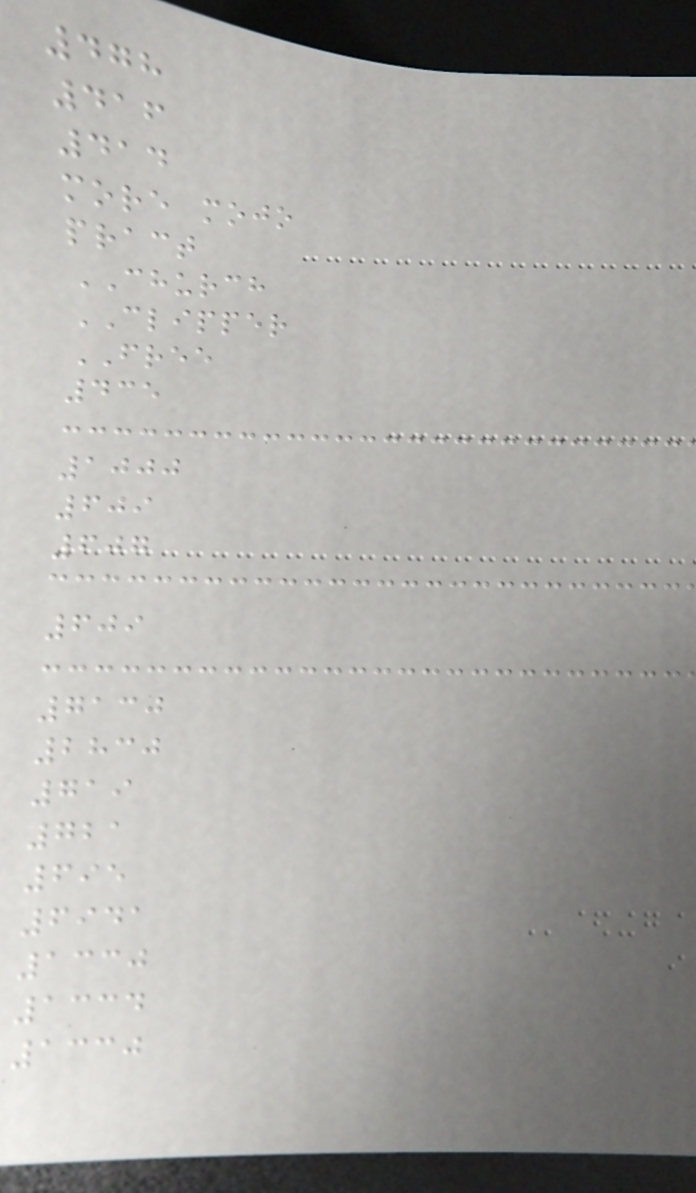478
416
414
more mojo
pract
CHURCH
CLIPPER
FREE
435
1000
609
607
609
7130
2830
719
721
695
6941
1330
1334
1330
